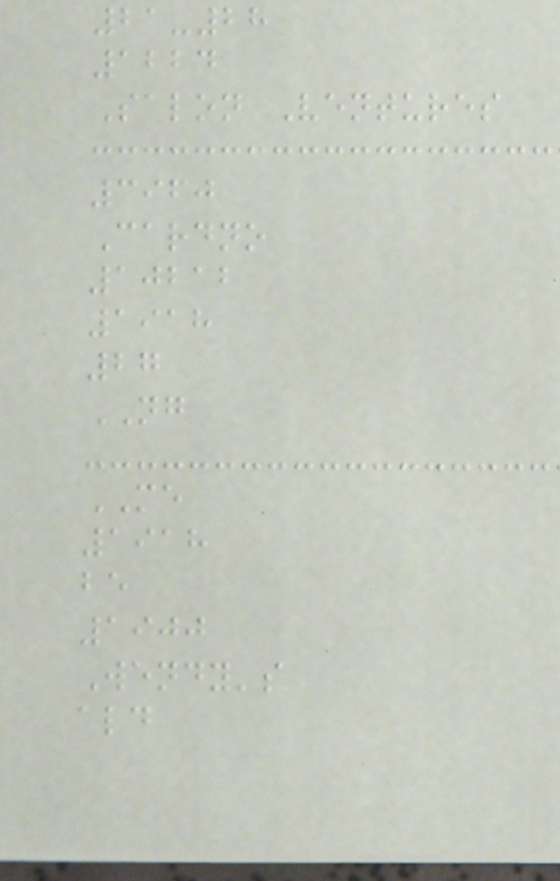21-28
1224
Salon Ventures
3960
Cardno
10212
1918
27
NG
ME
1918
be
1900
Wendy's
ald
